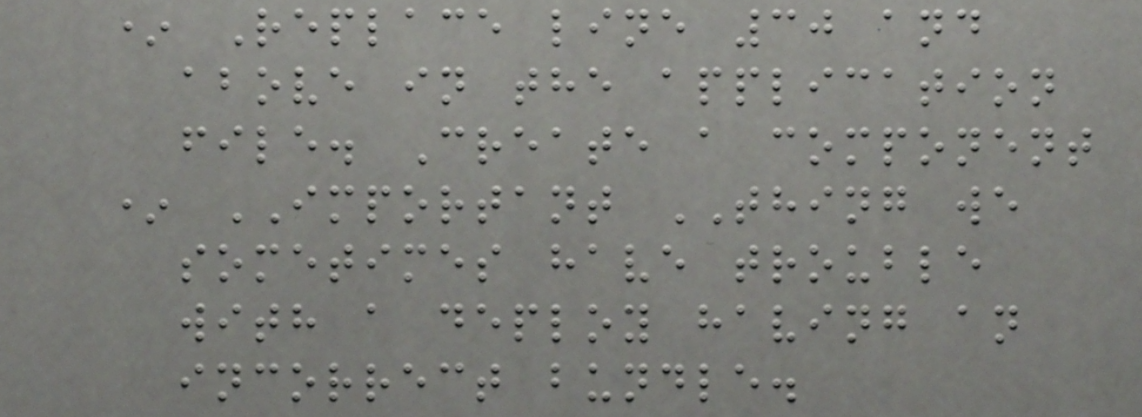* Replace line 30 and
above in the application
file. Create a component
* IMPORTANT THING we
sometimes have trouble
with a deploy having an
incorrect bundle.
